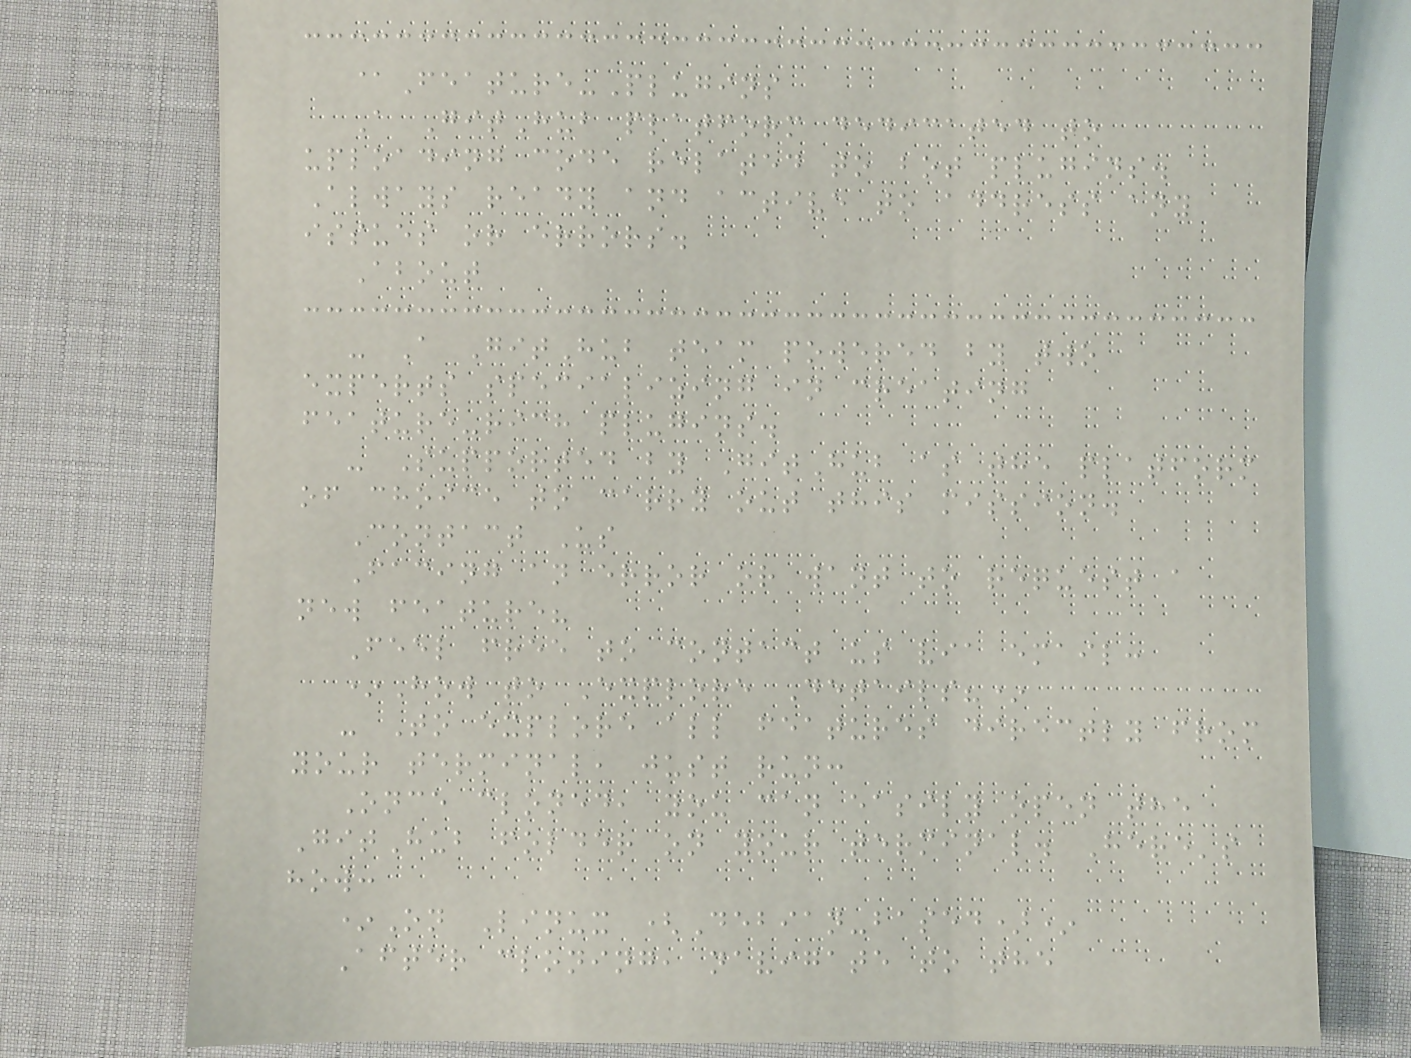@Feature-Plugins
A GitHub platform dedicated to
uploading code related to bot plugins.
Always ready and active to address any
issues or errors.
About
- A GitHub team powered by two
experts specializing in creating
feature-rich plugins.
- Supported by GitHub as the platform
of choice to carry out this mission.
Contact Us
Facing an error or want to request a
new feature?
Feel free to contact us via email:
*How to Explore Details?*
- To explore all features directly from
your terminal, just run:
Once cloned, you can easily open the
GitHub folder on your terminal. Here's
how:
*On Linux (Debian-based)*
After cloning, navigate to the
